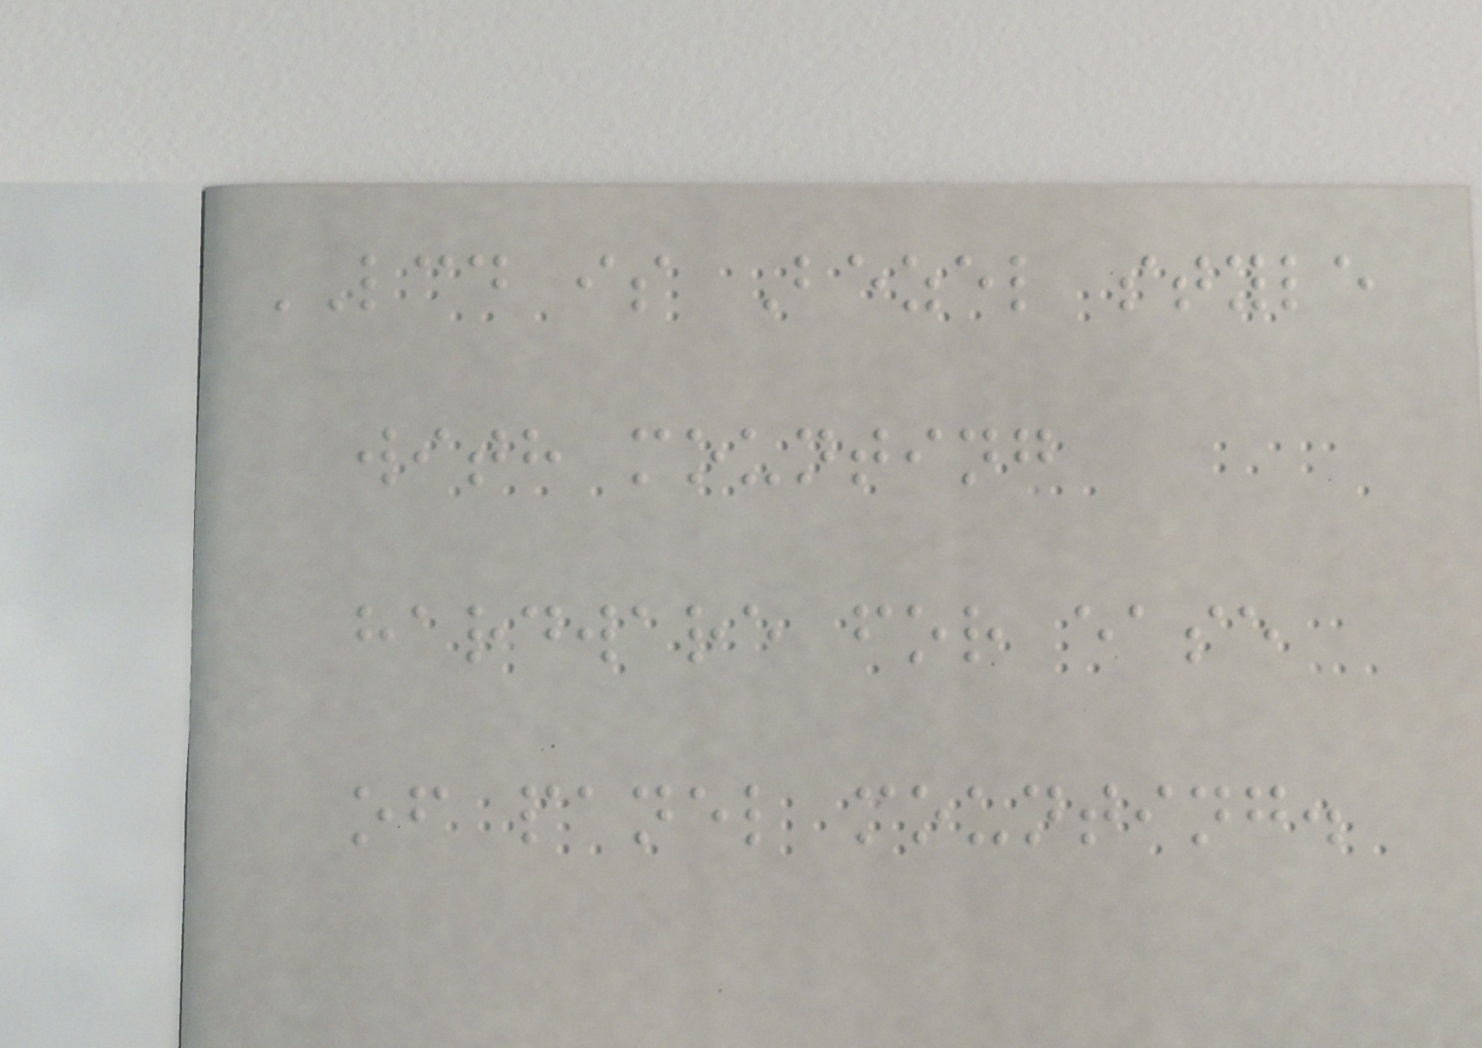LCD is Bezel style
with mounting
hardware for ease
of panel mounting.
